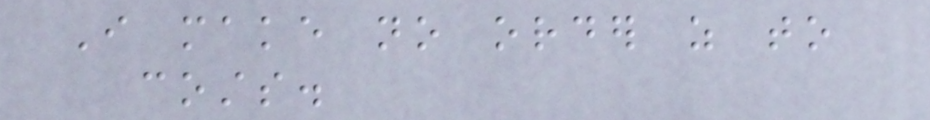I make no order as to
costs.
